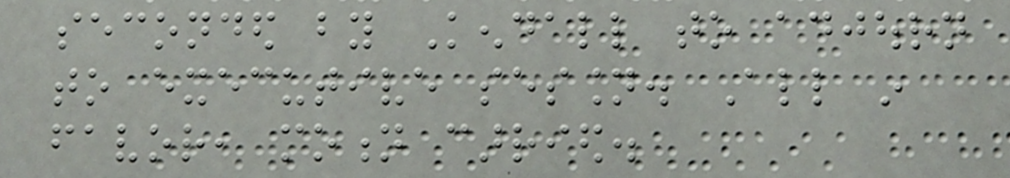seconded by Kendall to adjourn
to executive session. All in
favor, motion carried.
